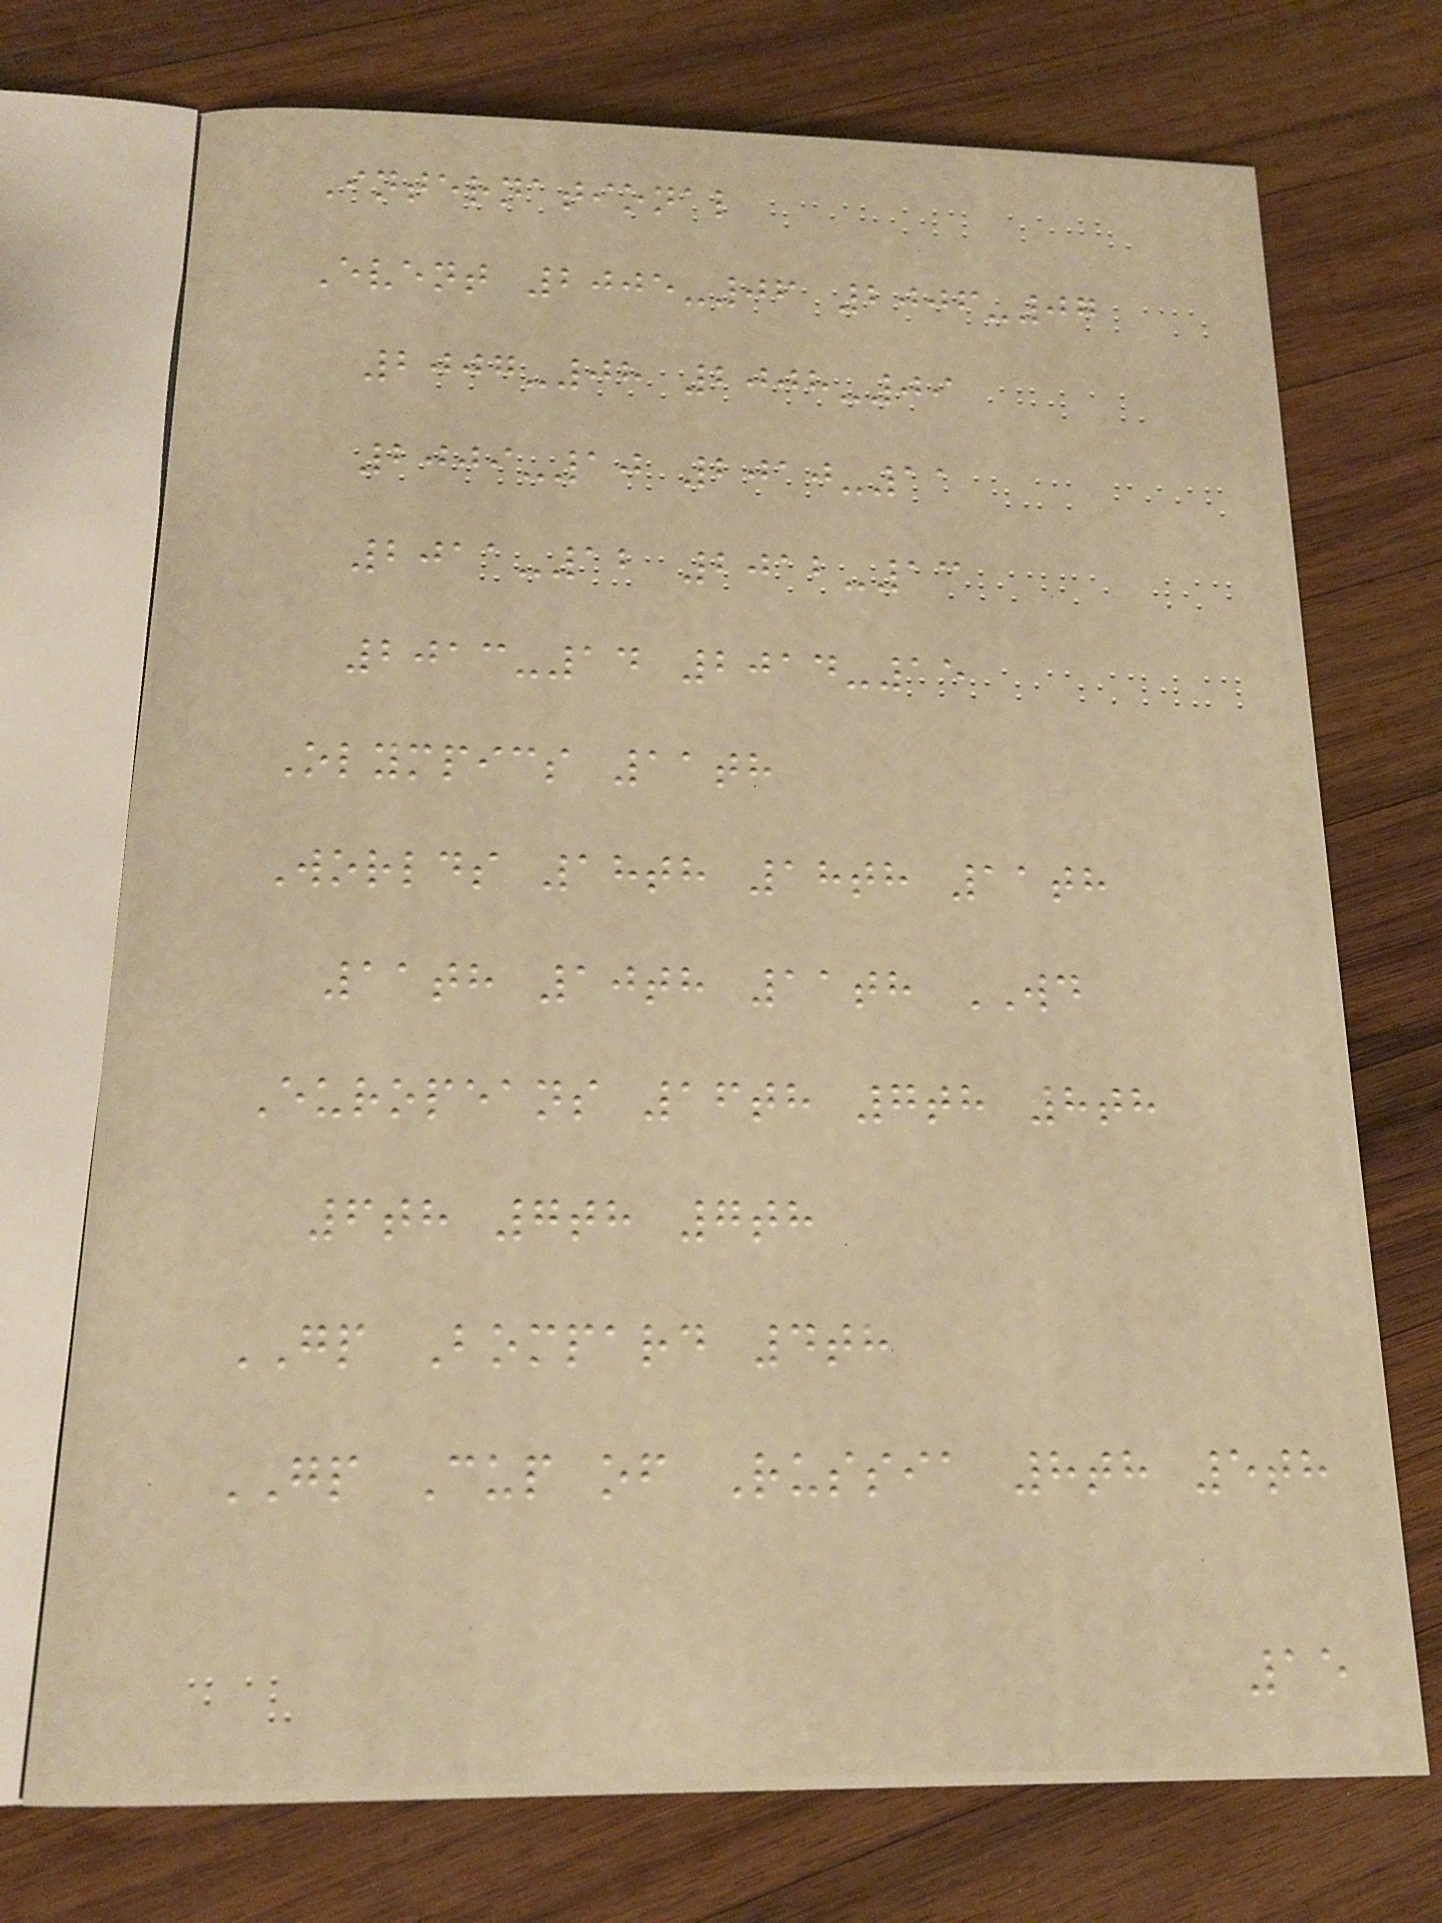International
Event 2005-06 2006-07
2007-08 2008-09
2009-10 2010-11
2011-12 2012-13
2013-14 2014-15
Olympics 11th
Worlds 18th 18th 11th
11th 10th 11th WD
Europeans 16th 7th 8th
6th 7th 7th
GP Bompard 4th
GP Cup of Russia 8th 5th
15
